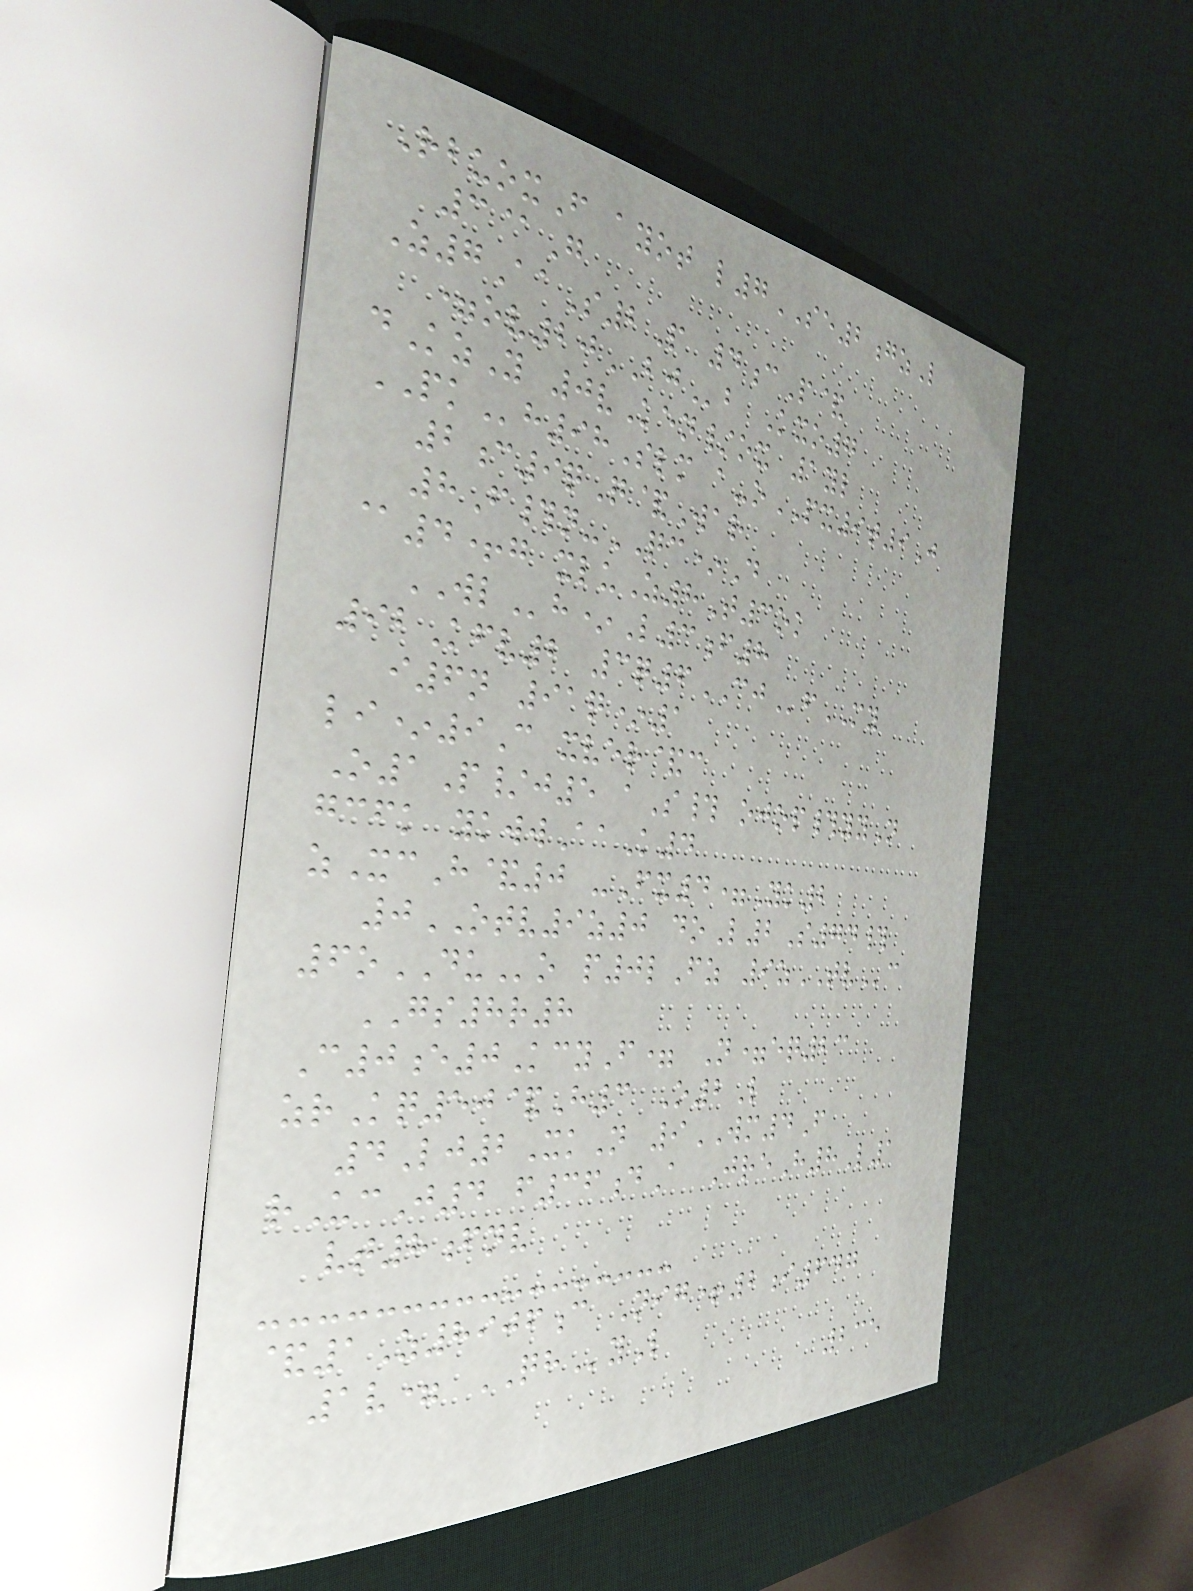RbuoxF ayot l7SE2gzL
3@G
Z7AaS2P 4cP&
=ov20BJb Kxo7
dKzY 0vKen/ox 1yl
PKh98Slm a-oPX9t9J
2c9qQ&War
8F#n-QC*D
@4+g xluZ8T3ok
WLh*L3f8
92Kfv2 3q6CJfMY
i6n 91q*1
li*9C xver&c
O1P/j5 aS# ojop#yyN
gcfk ykwwAaK4
zXcH&0 -Fx4=Yk2
0OTV9z0 doL2S74#
6oDUo p0lFz 9zTVc
GS8r8
C0e0KcyF= N=eq23
zrKq50&H3 O2L
4Lj2XkN 9WM4F
rUcJ4 f36dA JreH8L1
vt8fnv
&1Z8906c Nig+2i647
1v= QHyL
235
